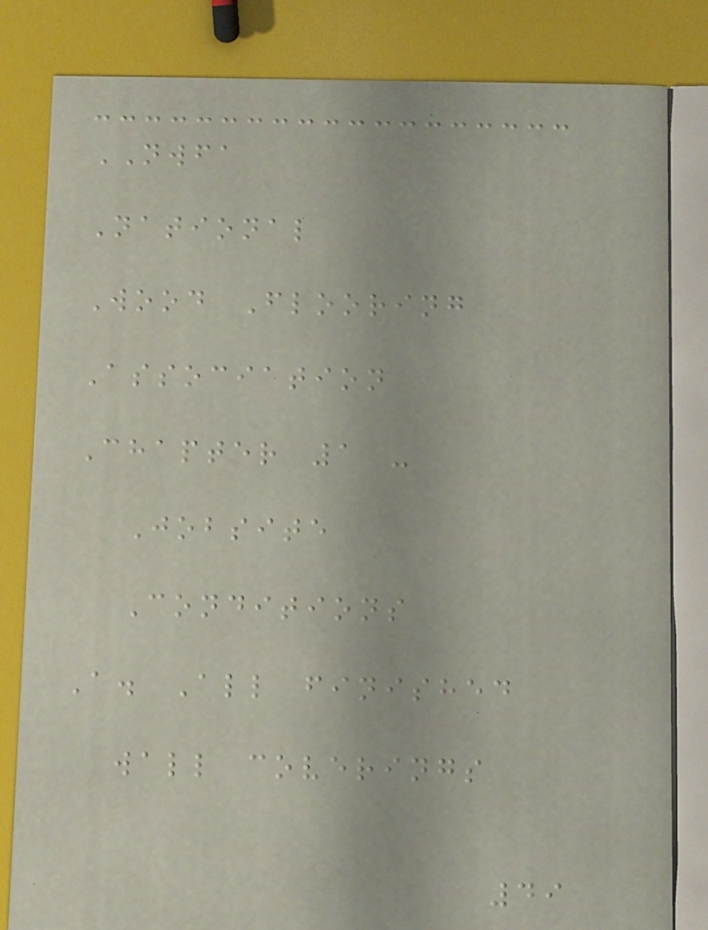NWFA
National
Wood Flooring
Association
Chapter 1 -
Jobsite
Conditions
A. All finished
wall coverings
49
